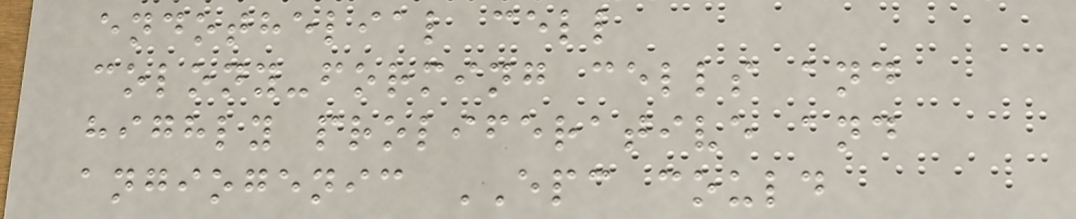endothelial cell
colony-forming cells and
highly proliferative and
angiogenic EPC could
